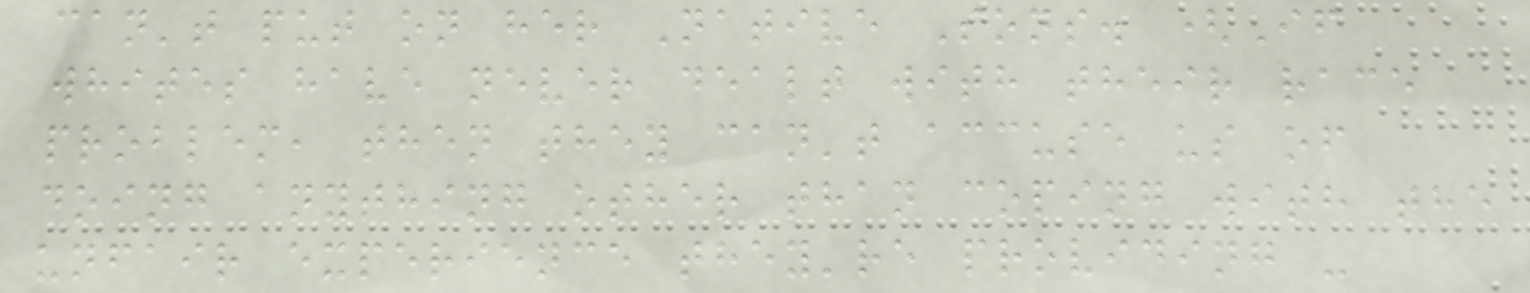can't put on her Native Sons. (If
whites have never dealt with their race
problem, then they can't accuse us of
doing anything other than coping with the
unfair experience they're providing -
